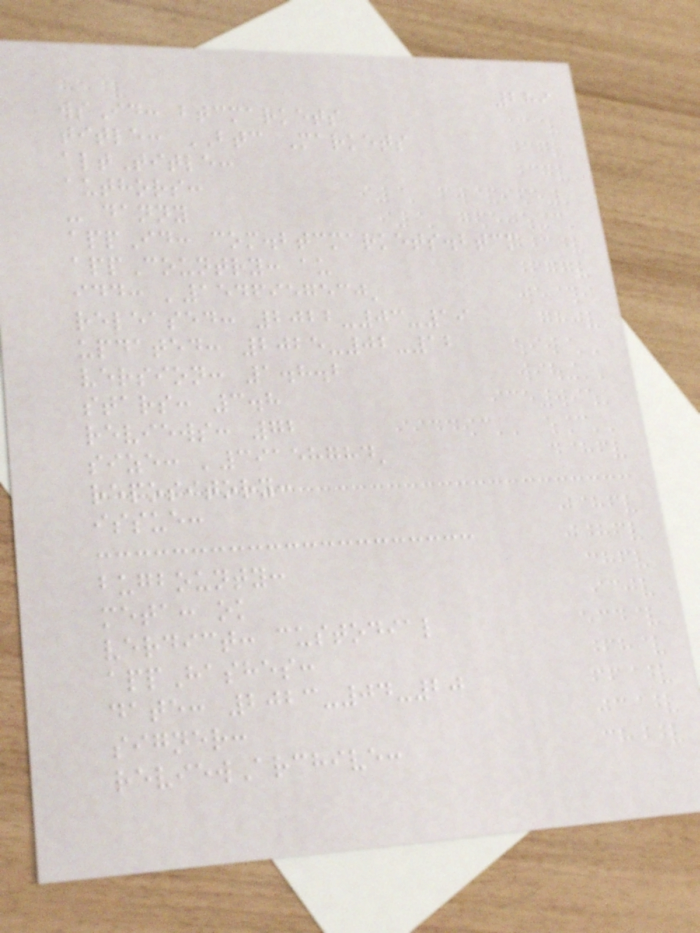289
wsId: btcmarkets
title: BTC Markets
altTitle:
authors:
- danny
appId: com.btcmarkets.btcm
appCountry: au
idd: '1546957530'
released: 2022-03-19
updated: 2025-02-12
version: 1.8.2
stars: 3.8
reviews: 72
size: '39158784'
repository:
issue:
bugbounty:
meta: ok
verdict: custodial
appHashes:
date: 2023-04-20
signer:
reviewArchive:
